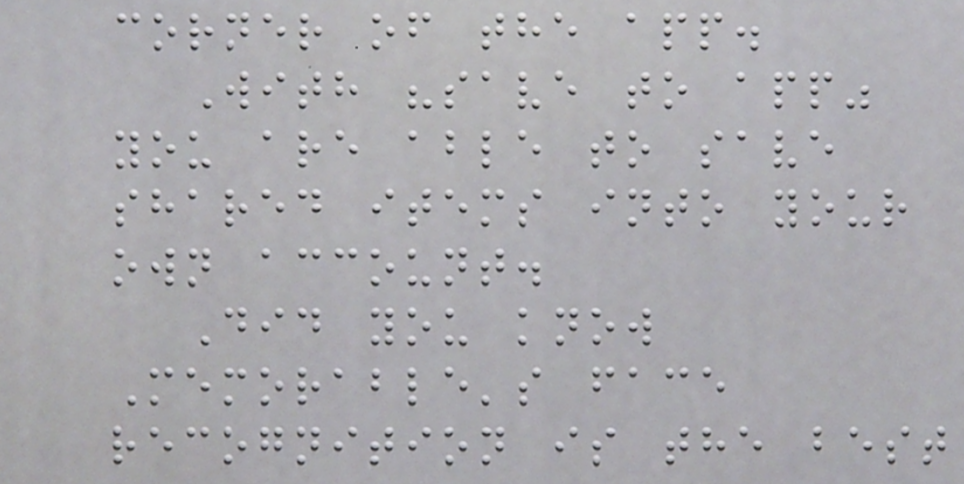corner of the app.
With "save to app"
you are able to save
shared items into your
own account.
Did you know
Memorable's face
recognition is the best
